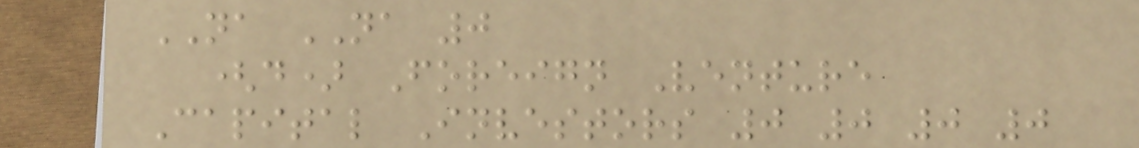NA NA 0
(d) Foreign Venture
Capital Investors 0 0 0 0
